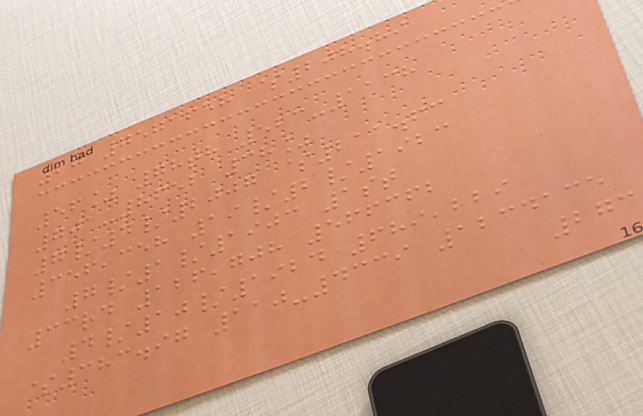27 7571658 $208.89
56% 78th 523-1138
701-8652 38%
7/4/2007 $211.63
356,358 19/2/1923
7/1/1903 1st
33rd 126,708 566362
4/10/1924 689,229
$383.97 110-4339 1234135
273
